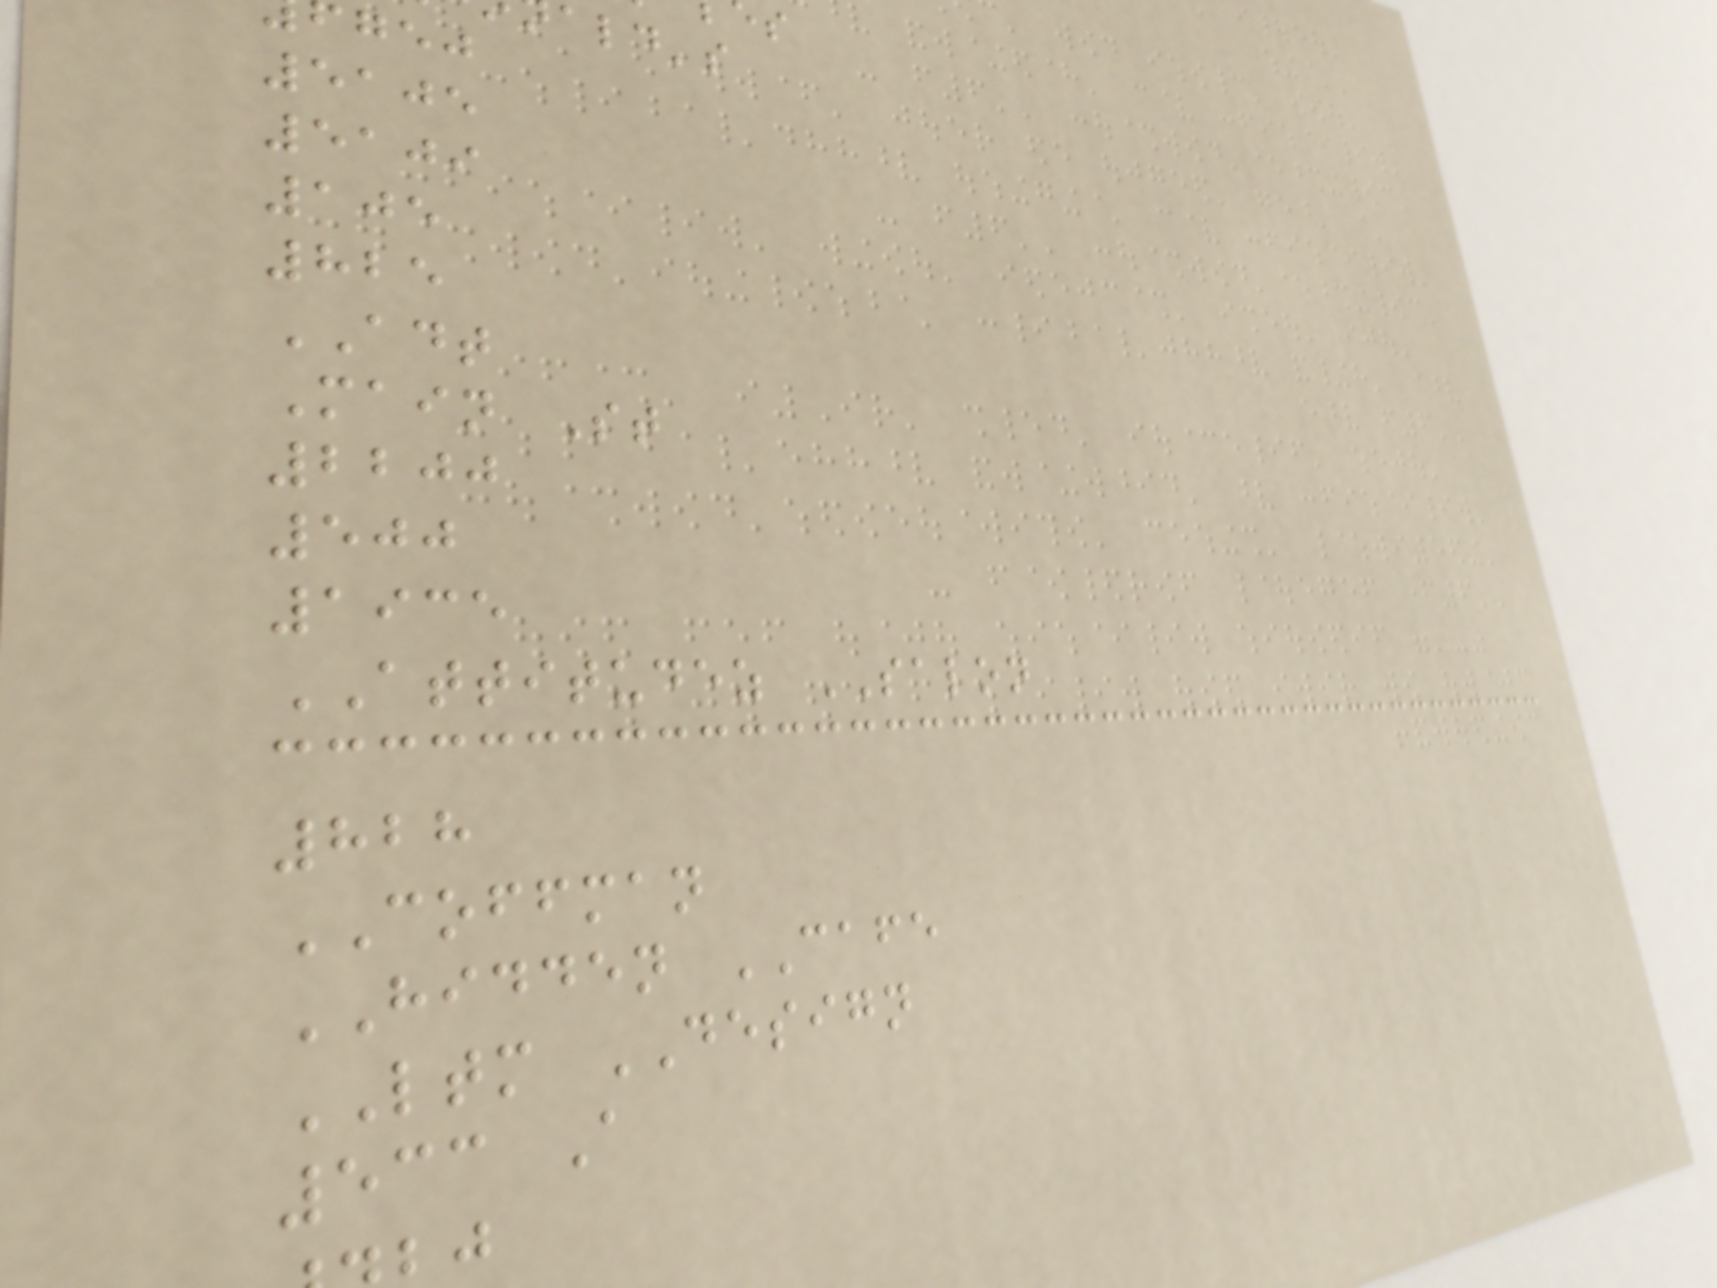ald's
5105
5109
105
825
ADT
Main St
2200
500
1935
ATTITUDEZ SALON
828
COFFMAN
HIDDEN CAFE
LTM DESIGN
533 A
